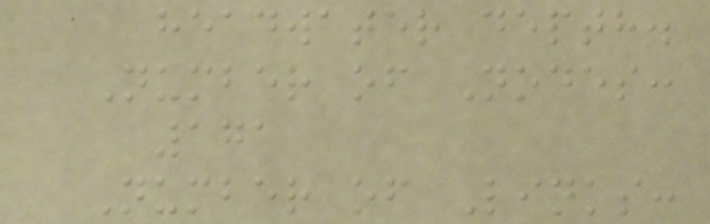headwater depth.
Number of Nodes:
171
Number of Links:
